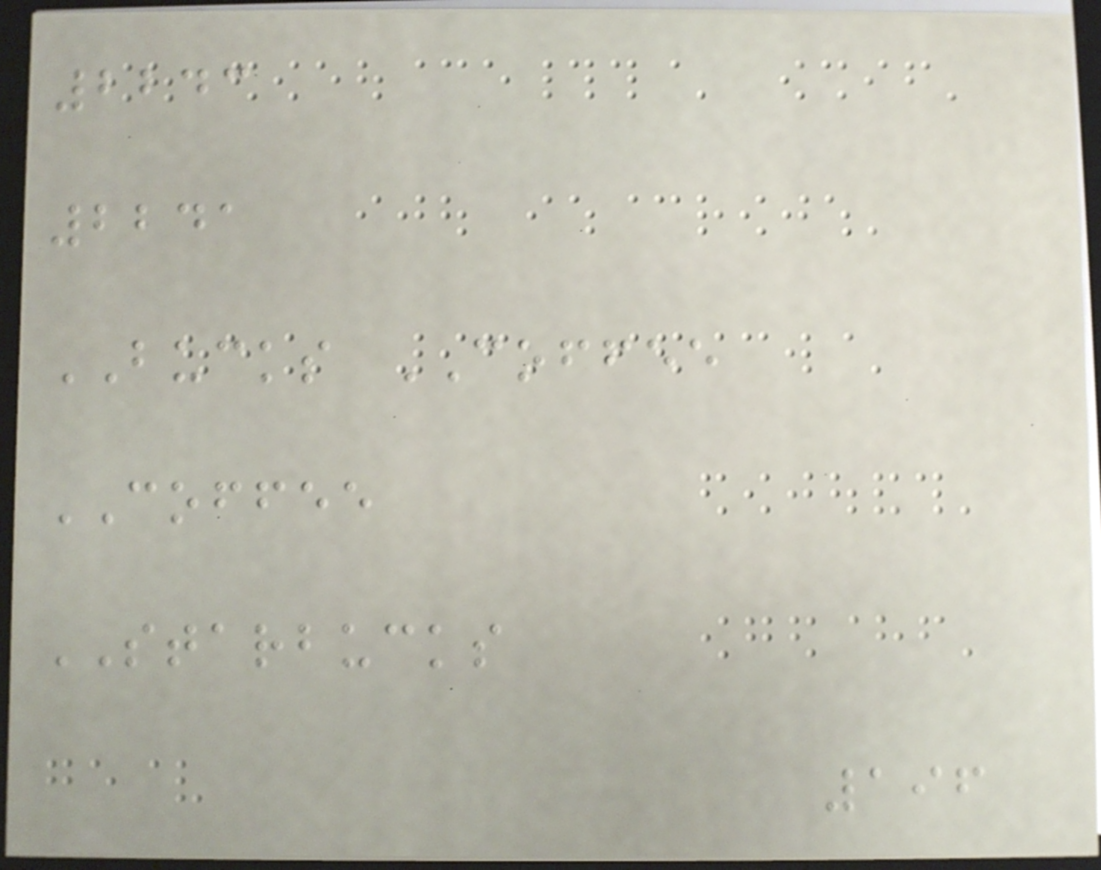2243
2241
BUCKS COFFEE
COFFEE
STARBUCKS
196
